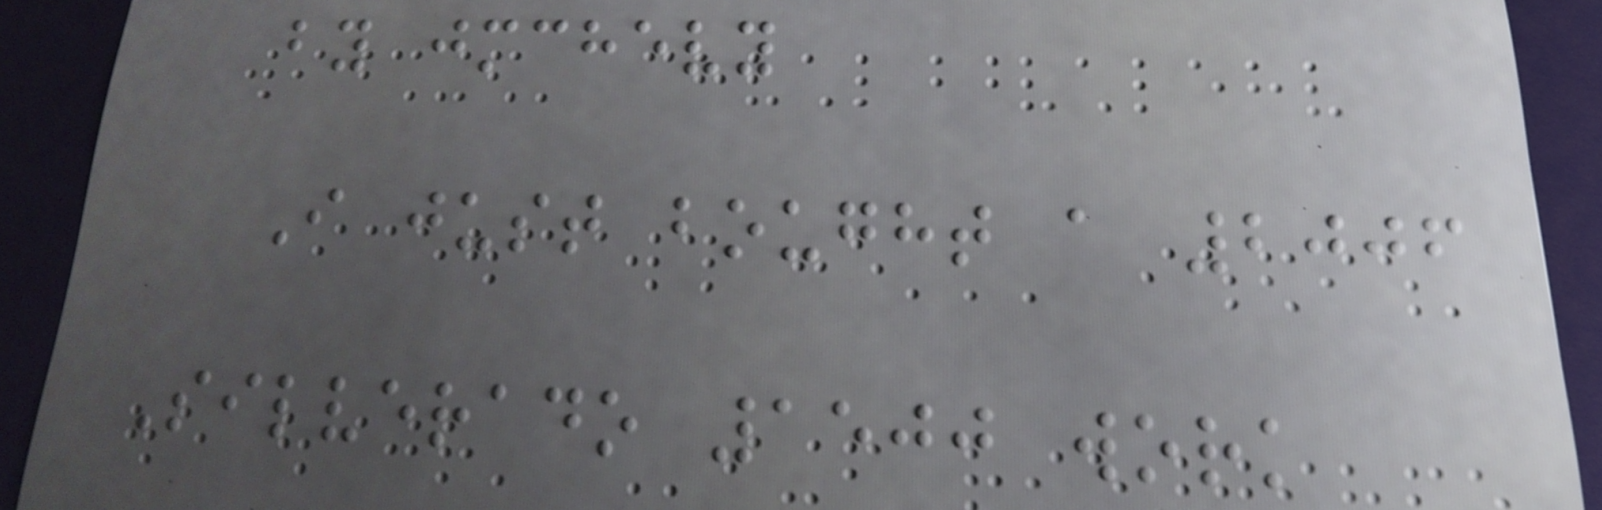by jmchevy
I just bought a 2006
Silverado 1500 work
